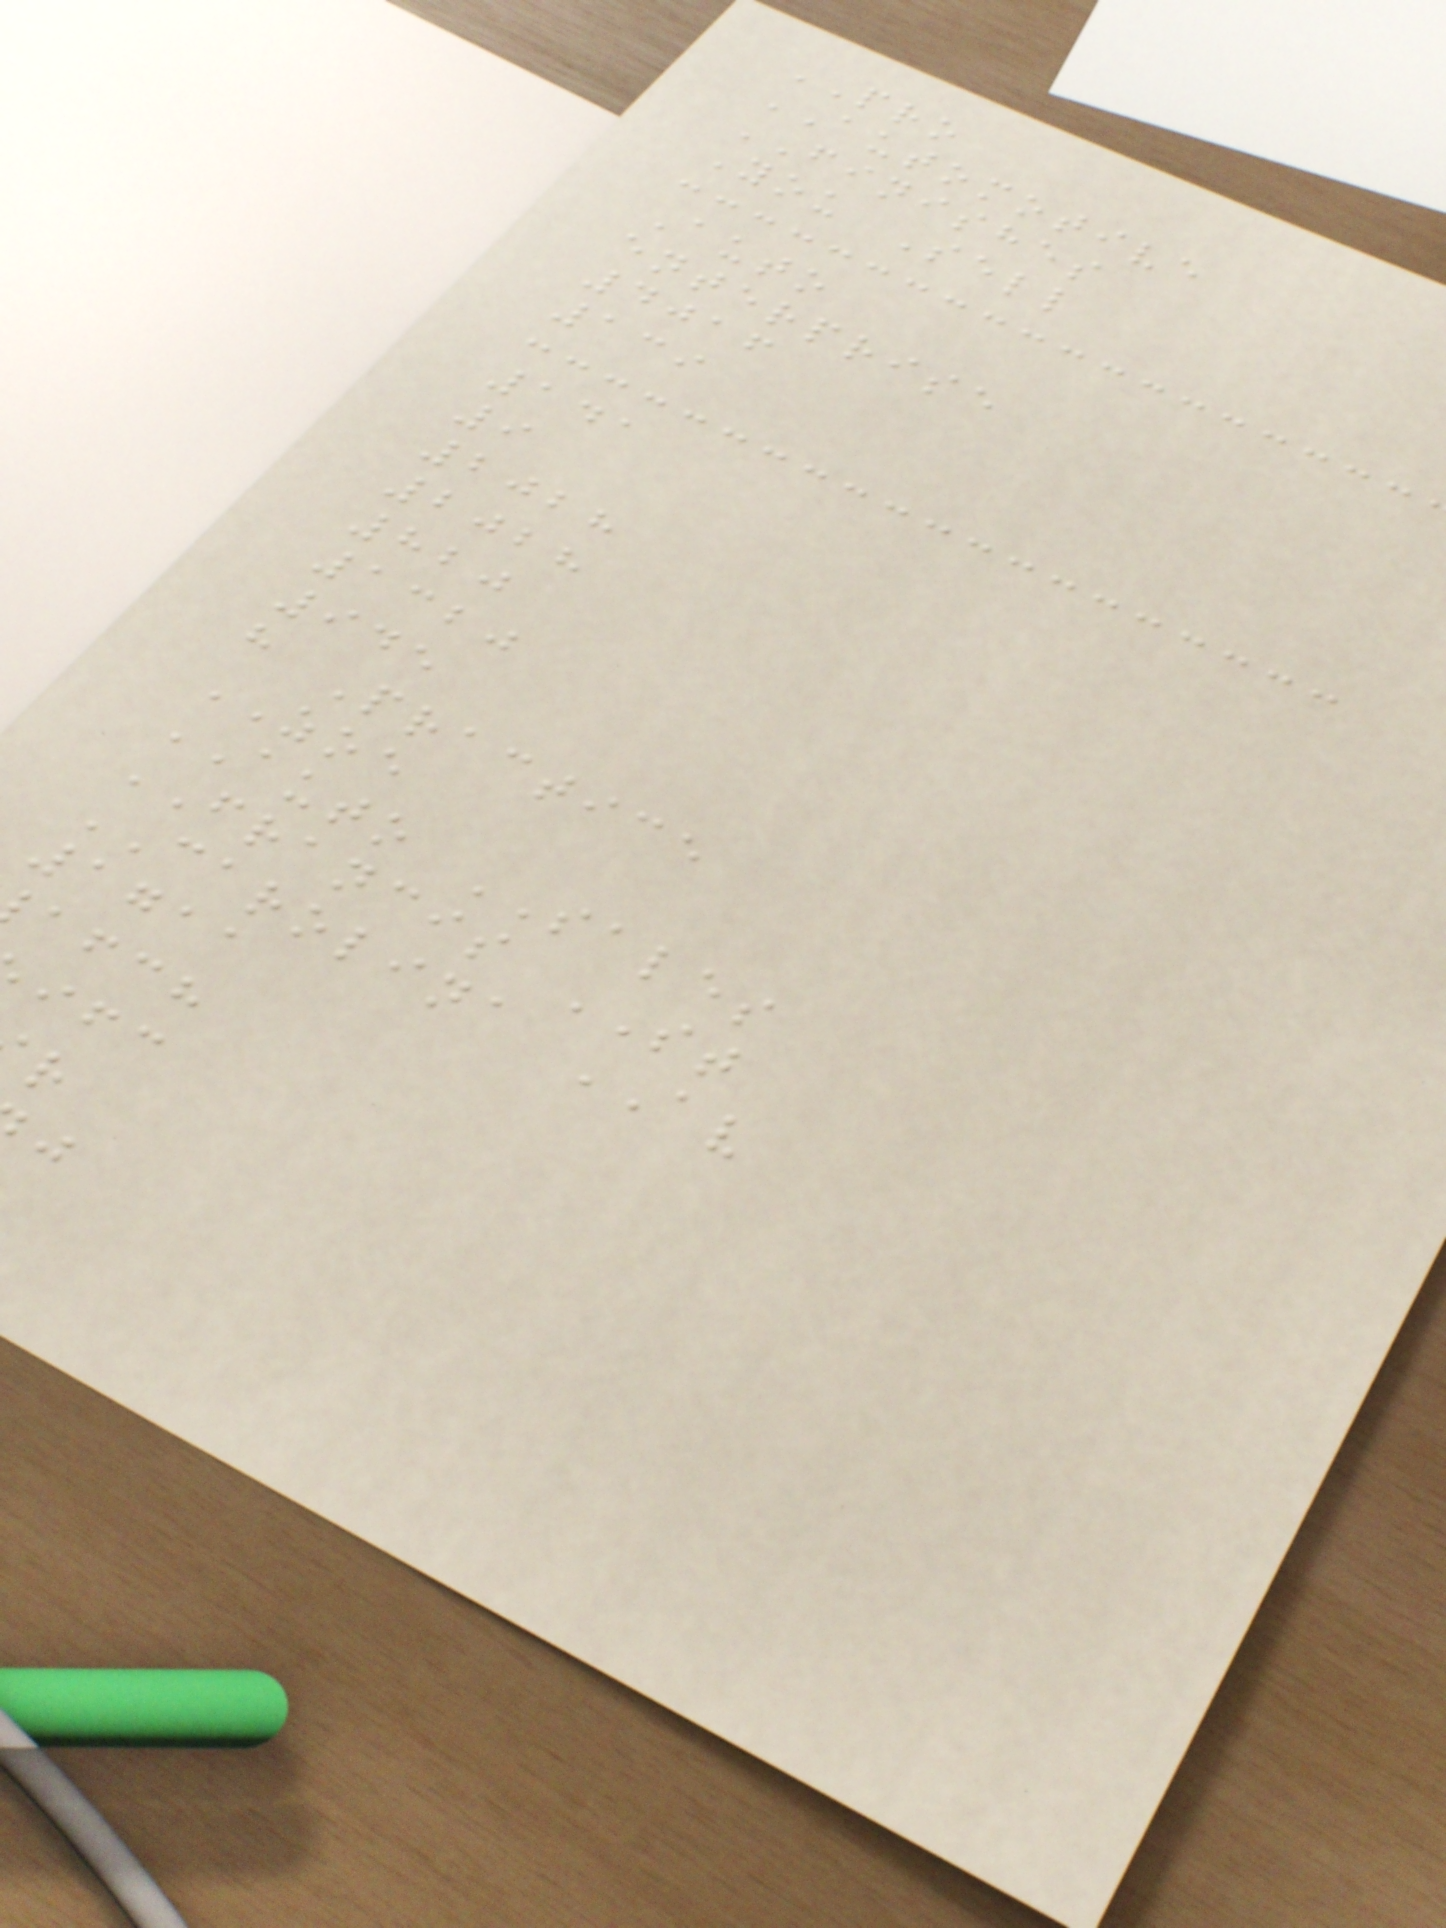PRO
AUTOMOTIVE
FINISHES
You Sell
Auto
enterprise
4016
139
141
9
2028
2028
820
1320
945
h Practice
ZOE
AUTO SALES
FRANCIS ST
CAROLINA AV
1711
afch
